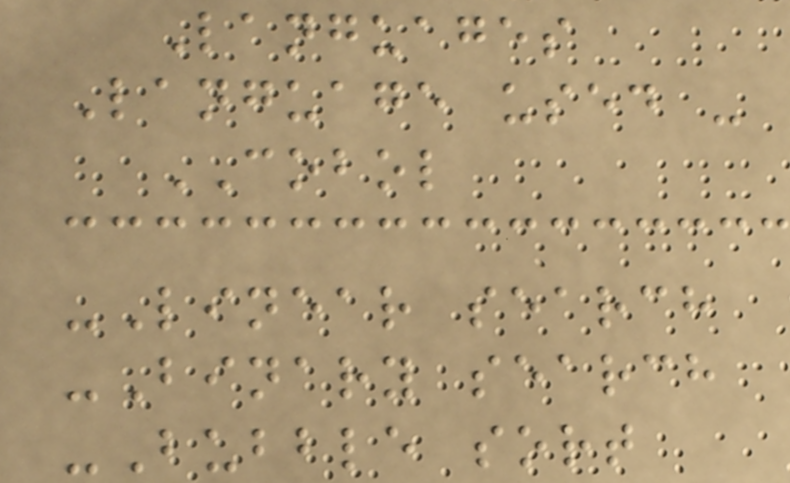Languages
Language used -
COBOL
-Linear search
-Binary search
-Bubble sort
